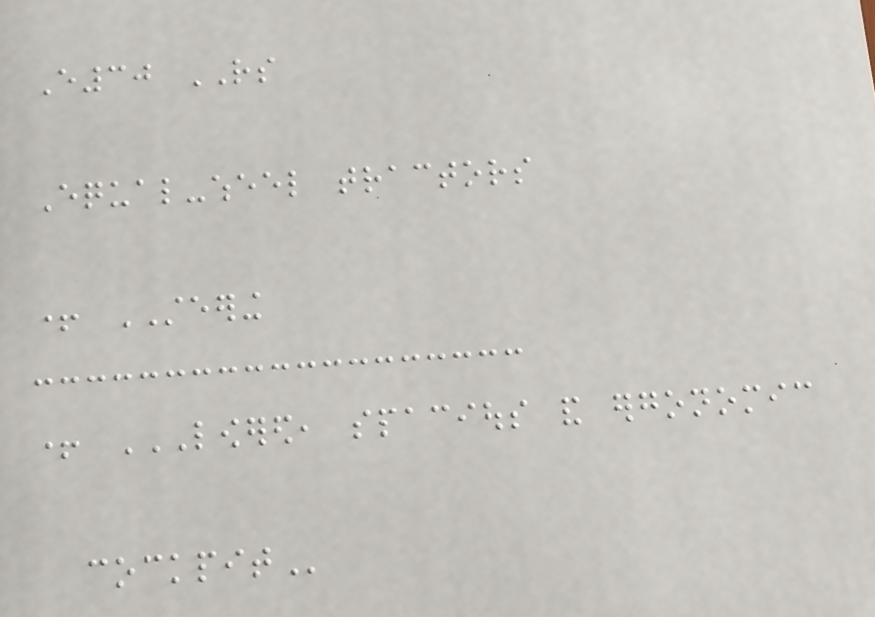E30 RS
Equal-wheel tractors
+ STEERING
+ LOWERED, SPACIOUS AND ERGONOMIC
COCKPIT
